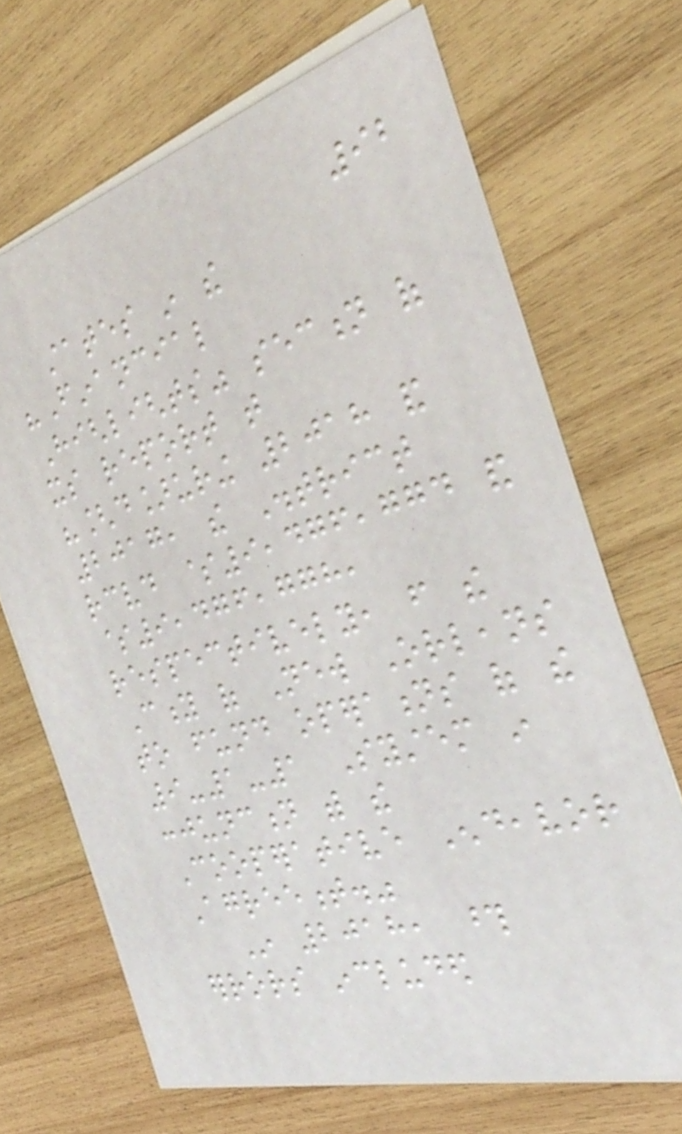92
states in the
"Financial
Highlights" section of
its report that
"[d]uring 2018 and
2017, the District
received $9,476,774 and
$9,476,778,
respectively, from the
City of New Orleans
to fund operations of the
9-1-1 System in
conjunction with the
Cooperative Endeavor
Agreement."
In 2018, those
errors included
